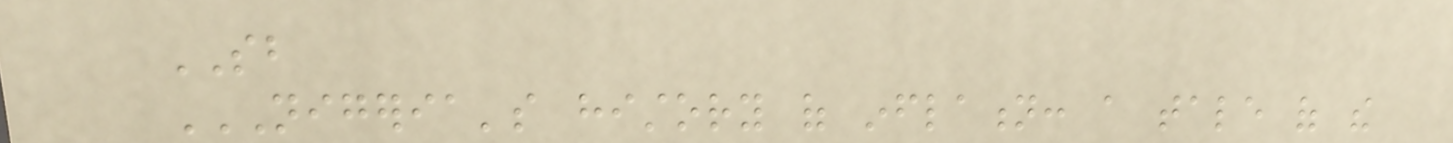SB
NIGERIA'S HISTORY OF INFLATION: A TALE OF THE
